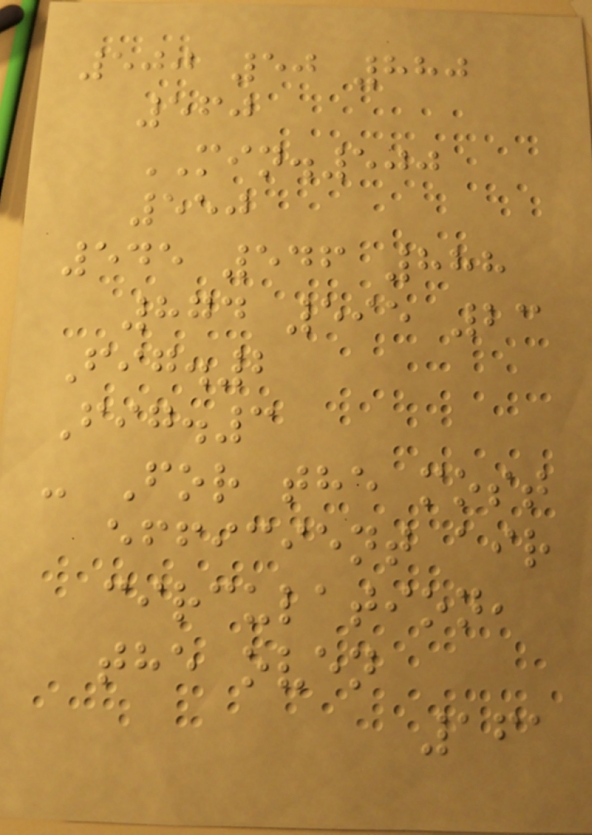500 50 880
560
MIN.500
550
545 546 888
874 595 23
Fig.2
Fig.3
- For the most
efficient air
circulation,
the oven
161
